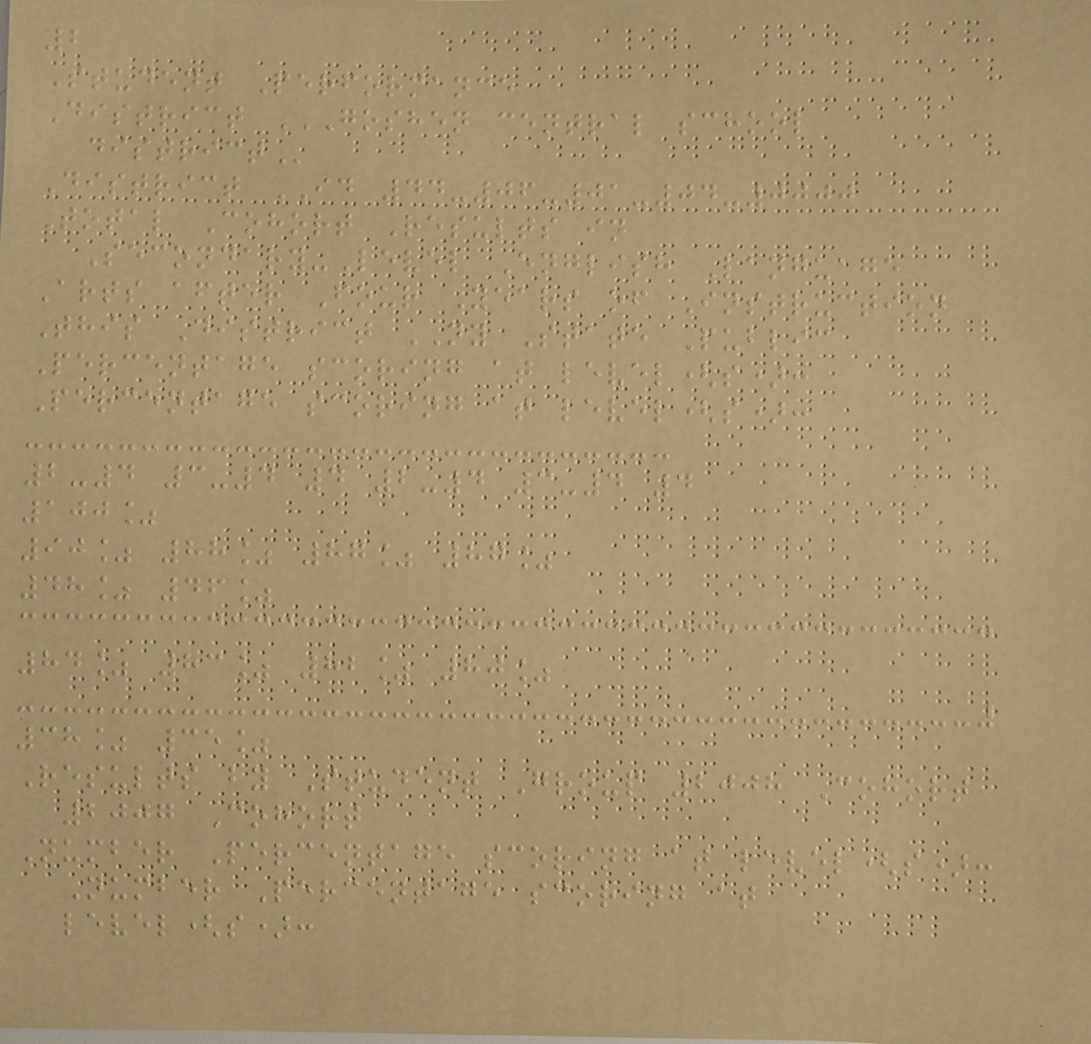2
Student Performance
District GOSHEN CENTRAL SCHOOL
DISTRICT
District ID 44-06-01-04-0000
Total Cohort Results in
Secondary-Level English Language
Arts after Four Years of Instruction
This District NY State Public
Percentage scoring at level(s):
Percentage scoring at level(s):
2-4 3-4 4 2-4 3-4 4
100%
90% 88% 87% 87%
48% 46%
84% 83% 82% 80%
38% 35%
Results by Student Group 2008 Cohort
2007 Cohort
Number Percentage scoring at level(s):
Number Percentage scoring at
level(s):
